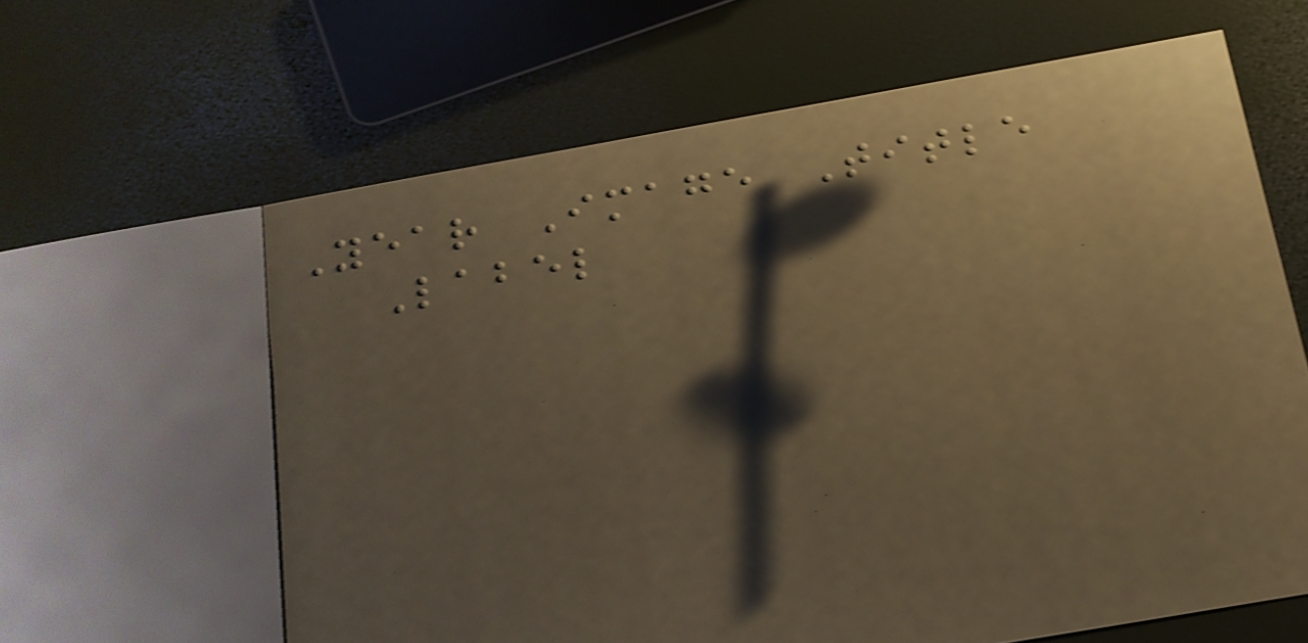Year Image Title
Label
